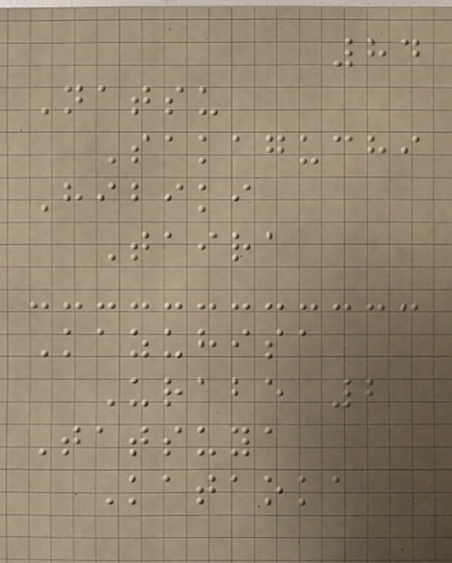84
Natsu
Sakaguchi
Hibiki
Taira
Kazuhisa
Urabe 2
Tatsuya
Kataoka
